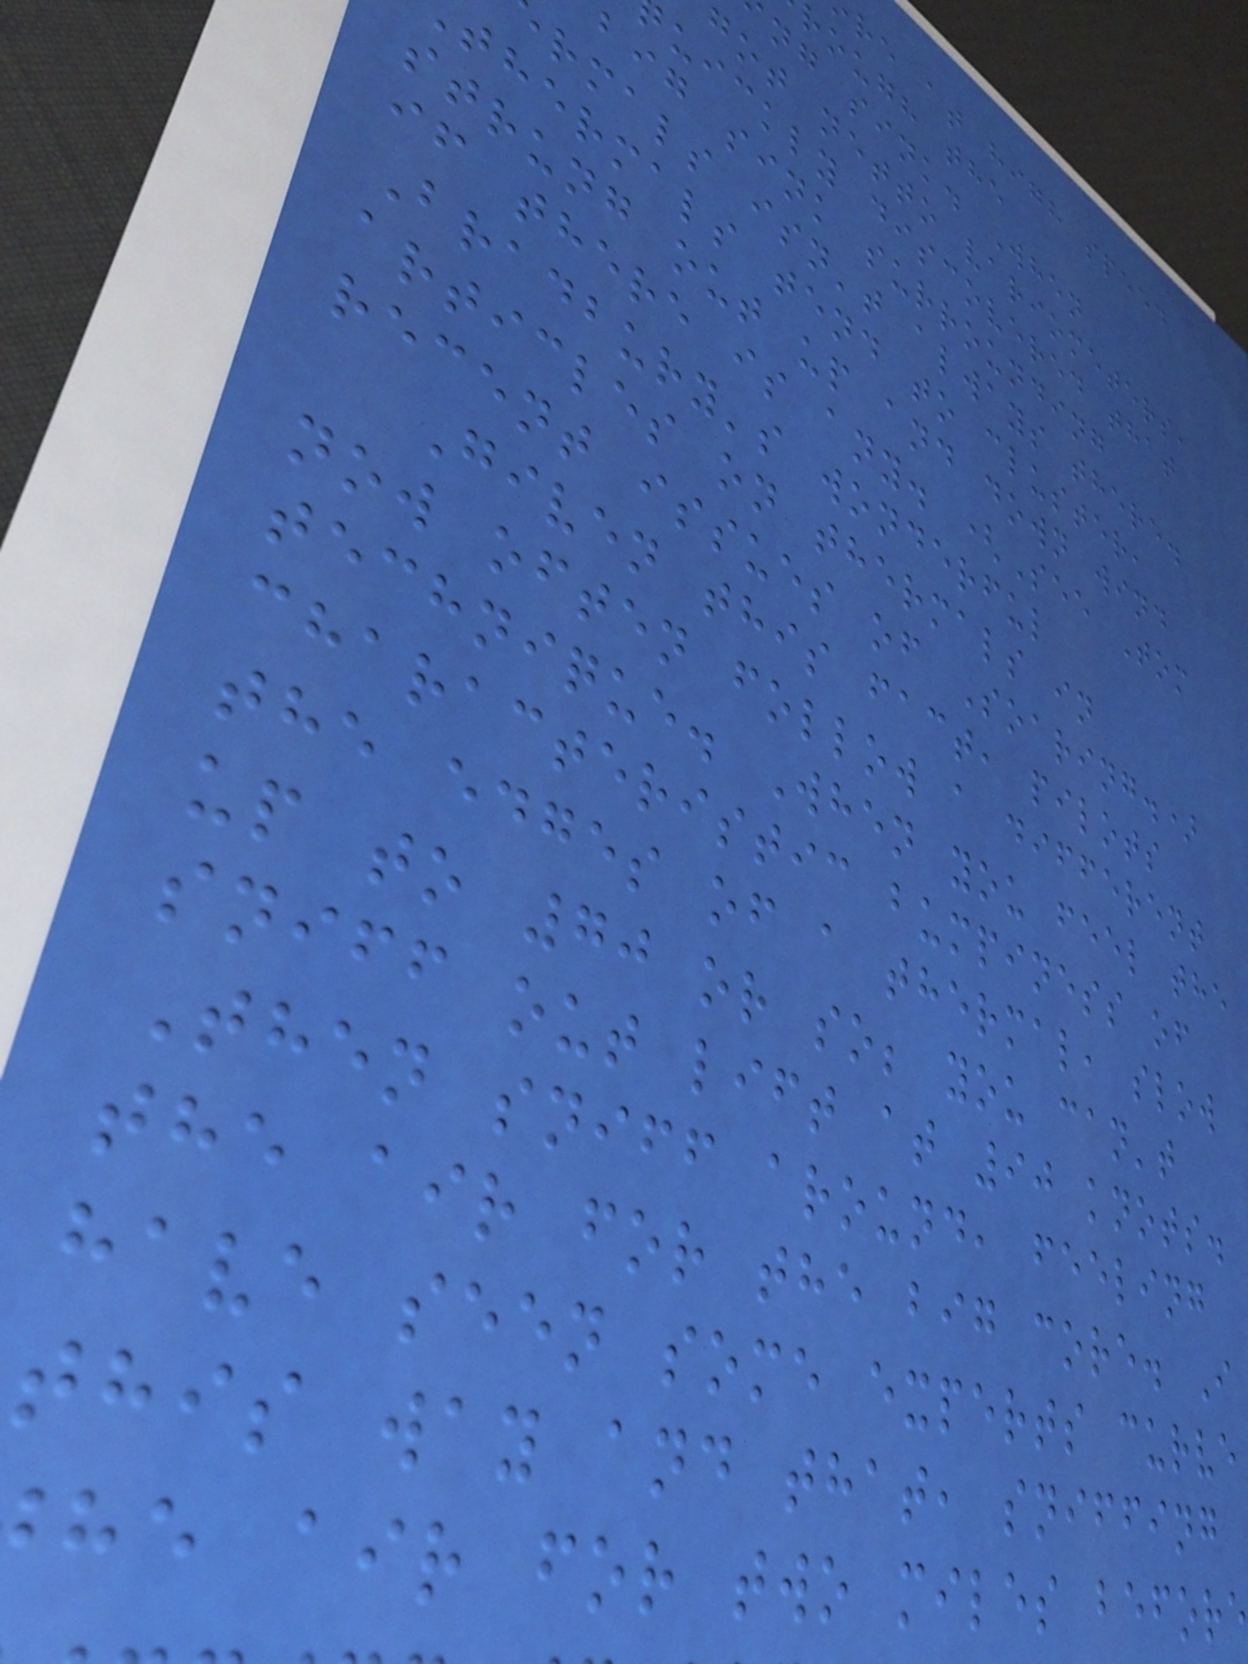re at high speed
rough the
ng sink. When
got netto variometers,
uickly discovered that
big sink surrounding
rmals isn't always there.
thermals tend to cluster,
strung out up and down wind
if there is any. (See Tom
Bradbury's wonderful
articles on thermals in
recent issues of Soaring.)
Given this fact, pilots
now often follow a different
technique. When you feel the
characteristic bumpiness of
the edges of a thermal, slow
up to 70 or so; you can't
sniff out lift at 90 knots.
Then sniff around, feeling
the air for the big core. I
have seen some experts curve
this way and that, sniffing
he air for two miles before
